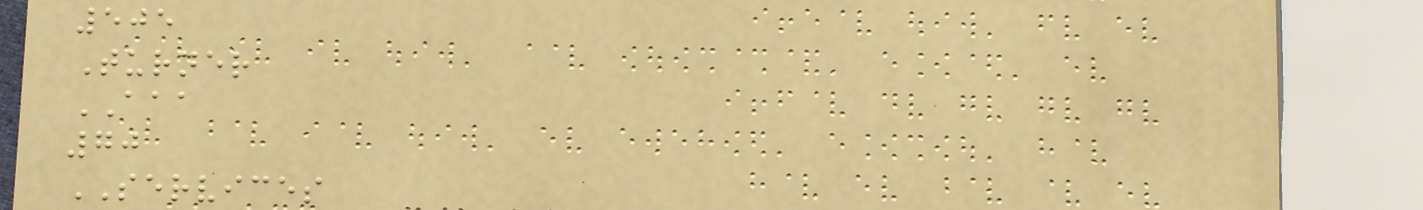505
Turner
AAA
70
SERVICES
